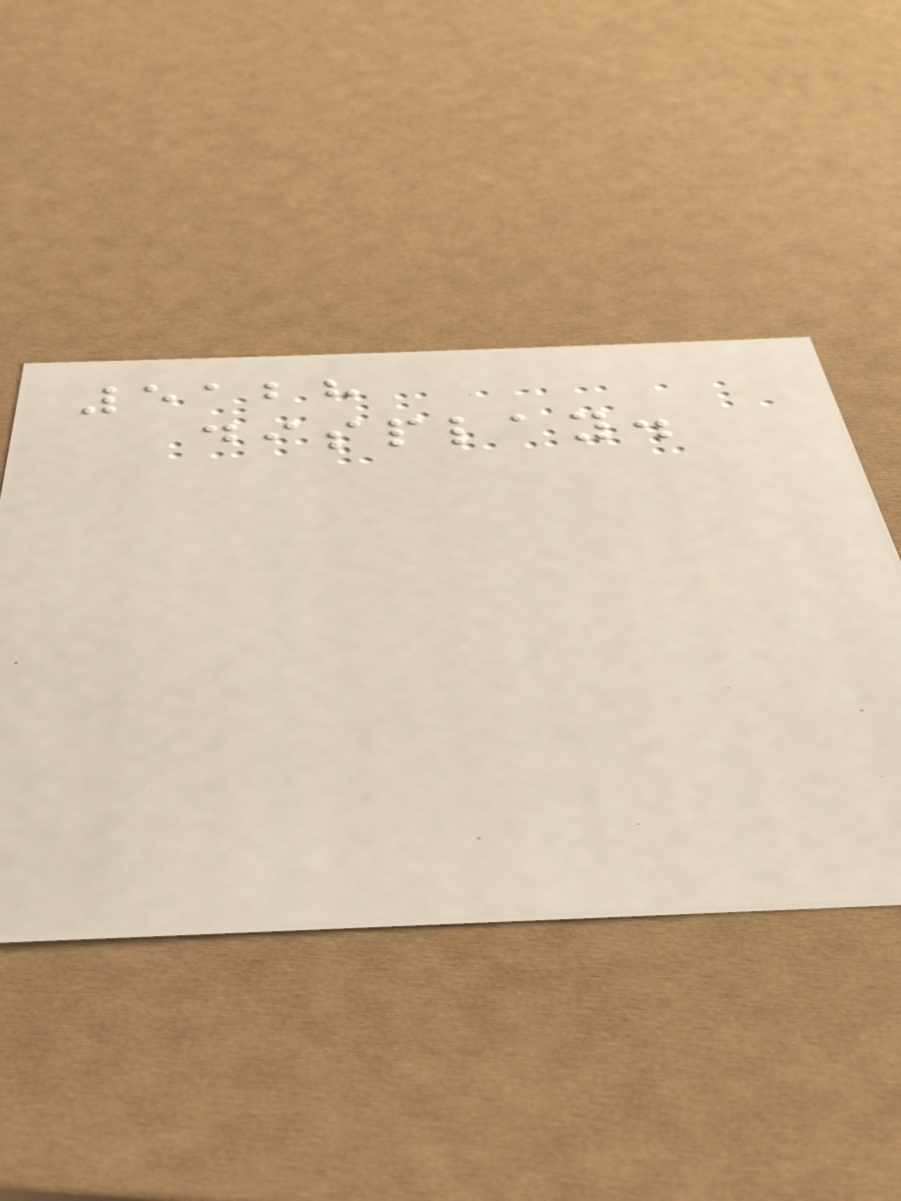5128
display.
